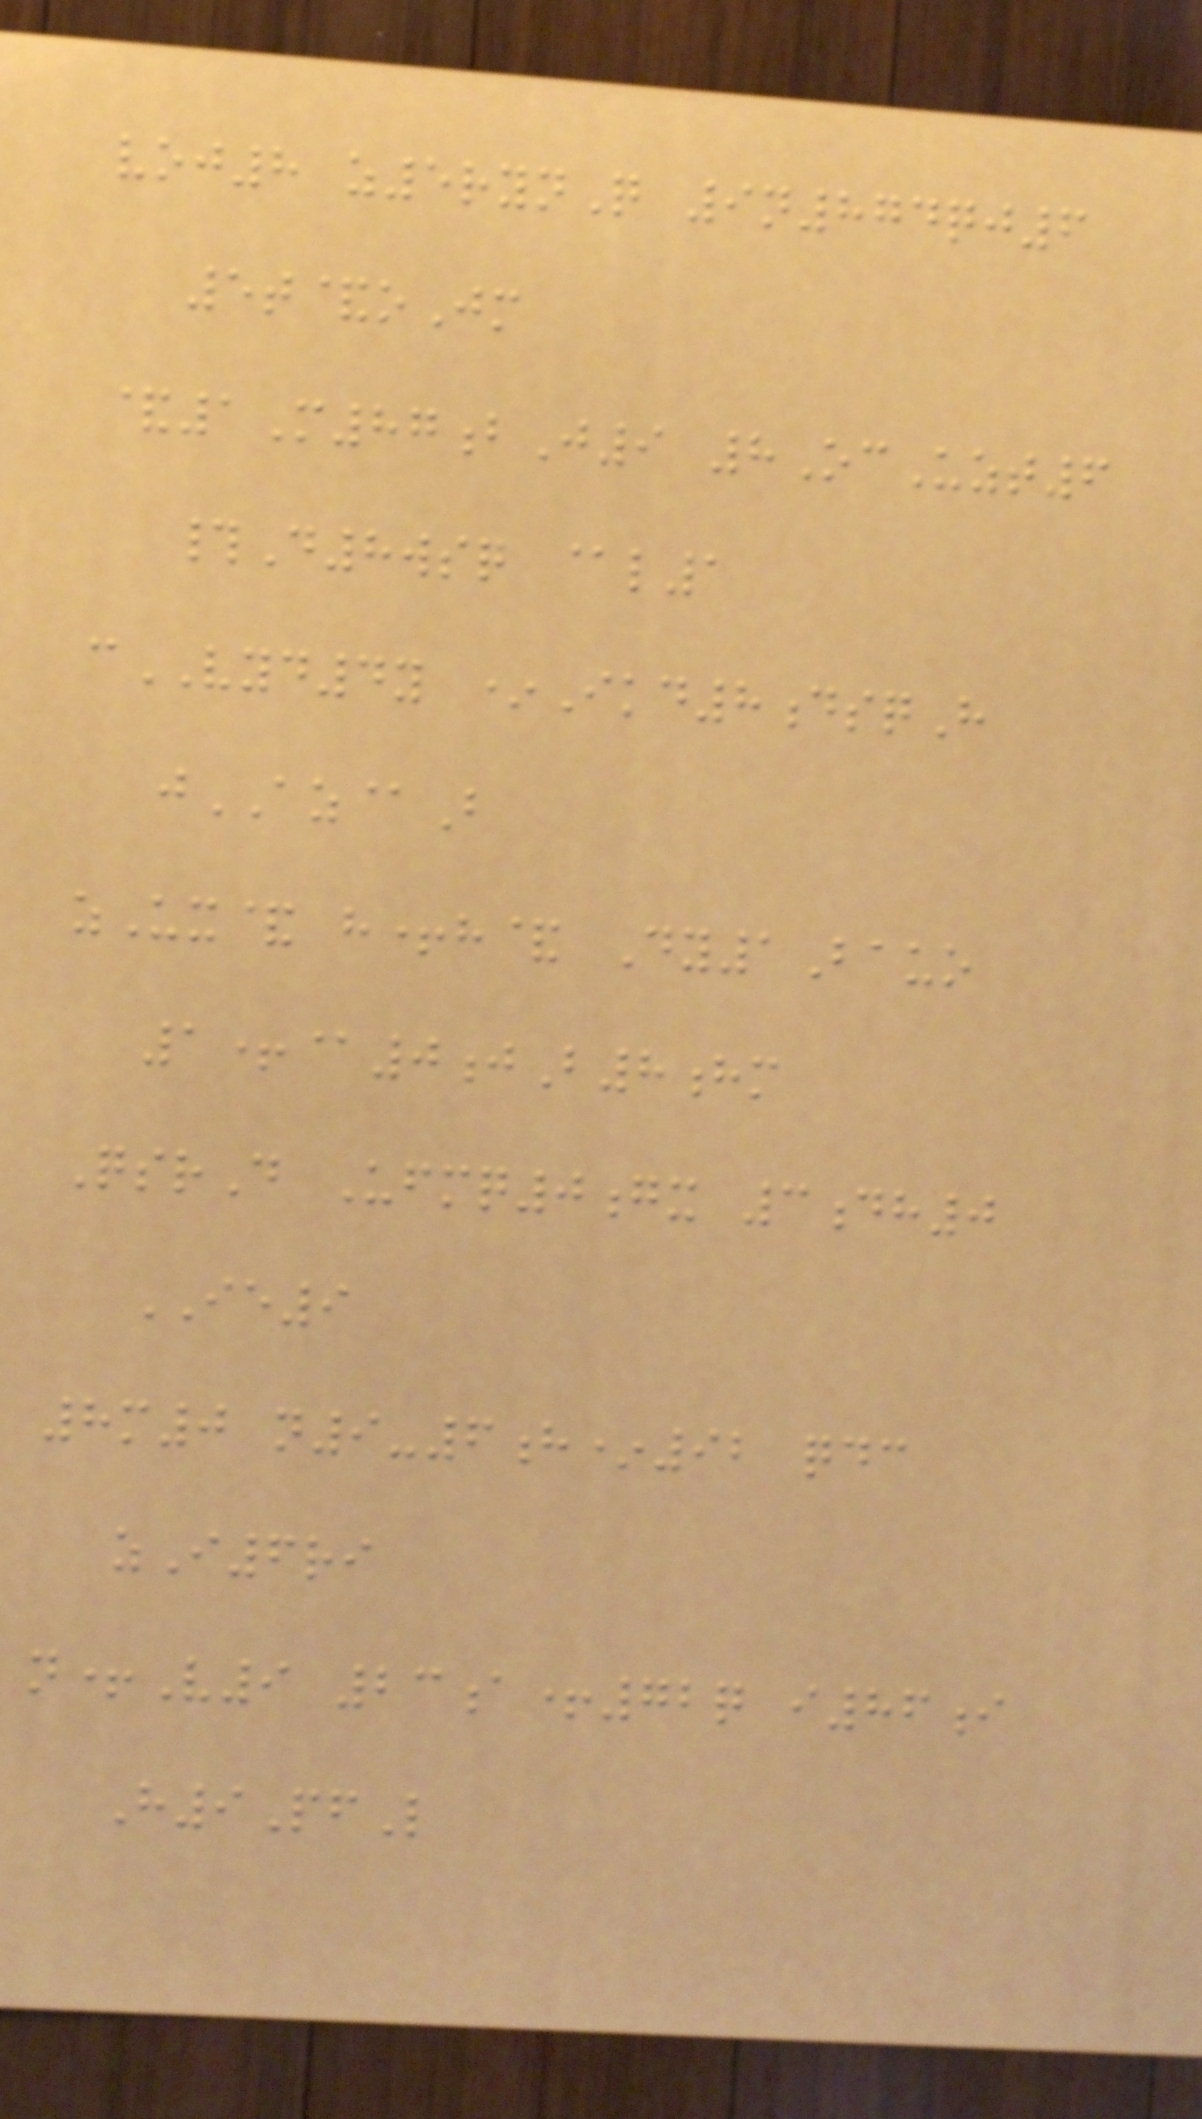voj8 z5rynQ 9n874qj6
5t&oJm
&1M87bJ9 8OcUzt6
#D8wsq @l1
cVYD4y *Ikd8dsqH
jAZ@B
zUx& h+h& Dy1Bauo
1+@0jB8hm
QsrD Ufmq0gx 3dh0
IE9
8m0 n9-6h*92 qdc
zI6ri
n+V9 23a+72q i86i
H9PfL
